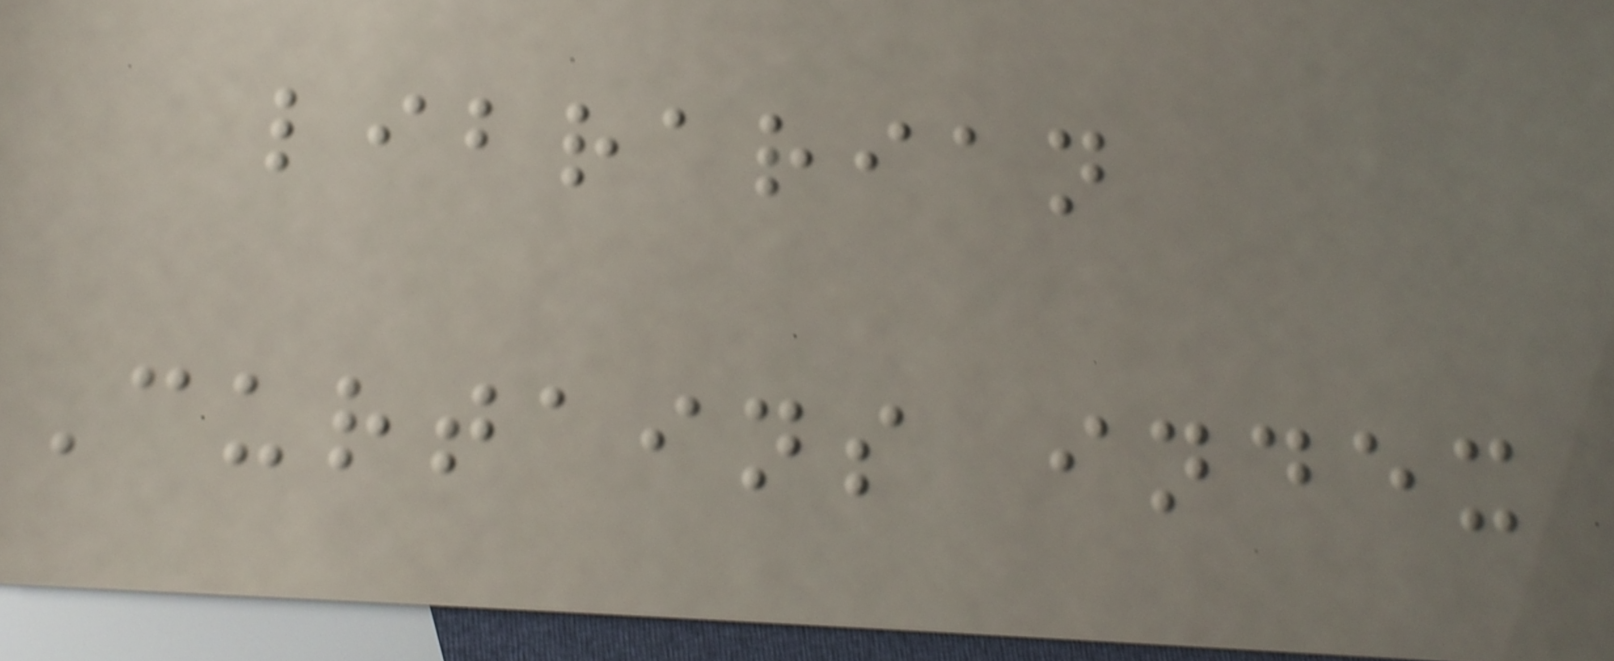librarian
Curtains index
